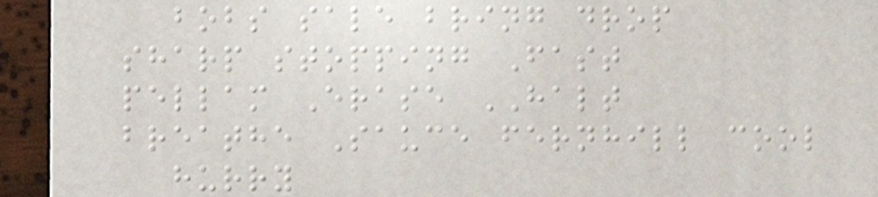bobs sale bring drop
sharp stopping Fast
pellam Erase HALT
breathe Sauce fernhill cool
hurry
